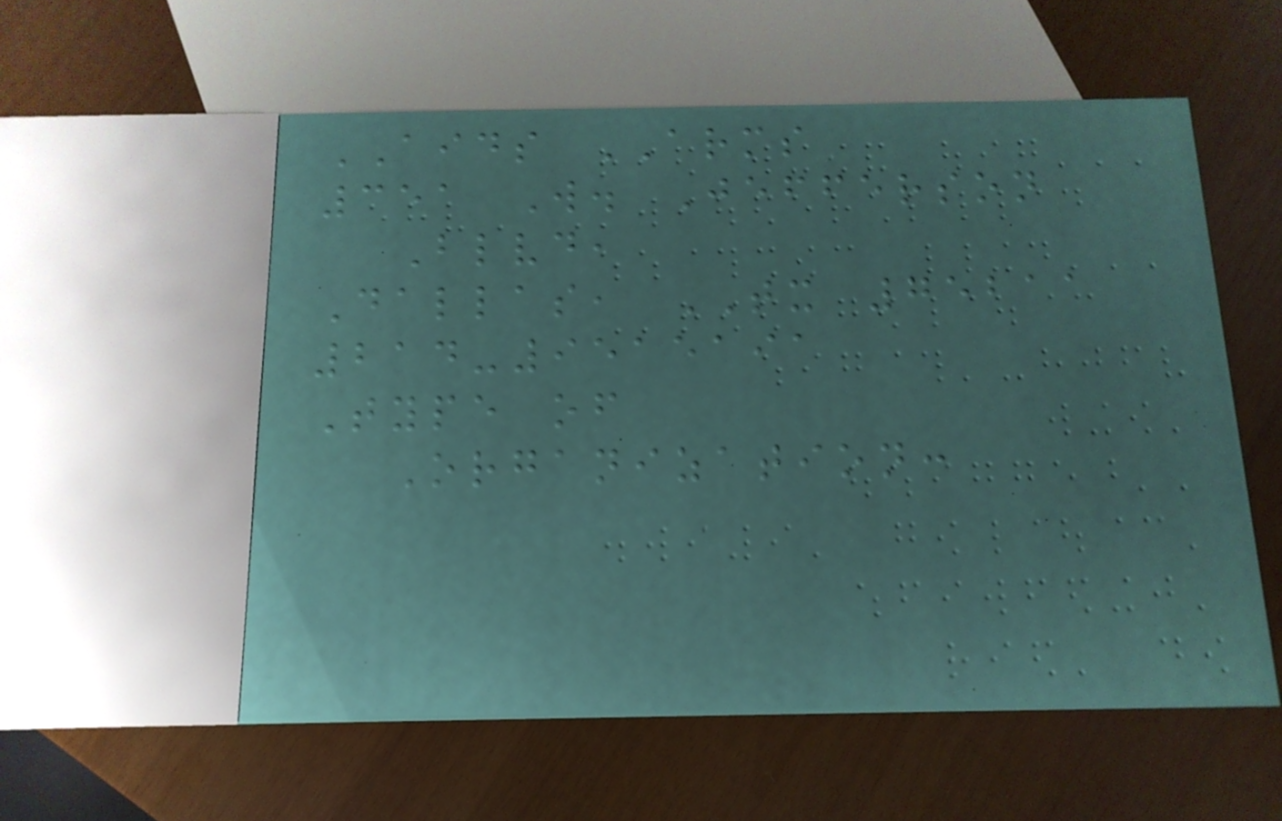AIDS ARMS
351 W. Jefferson
Blvd,
Dallas, TX 75211
214-9515191
Type of
Organization:
